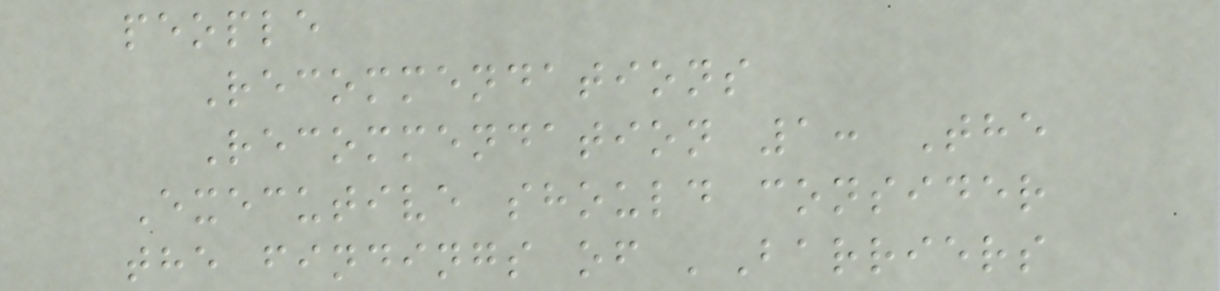people
Recommendations
Recommendation 1: The
Executive should consider
the findings of 'Barriers
